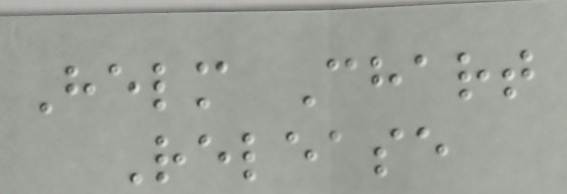Helm Chart
Release
